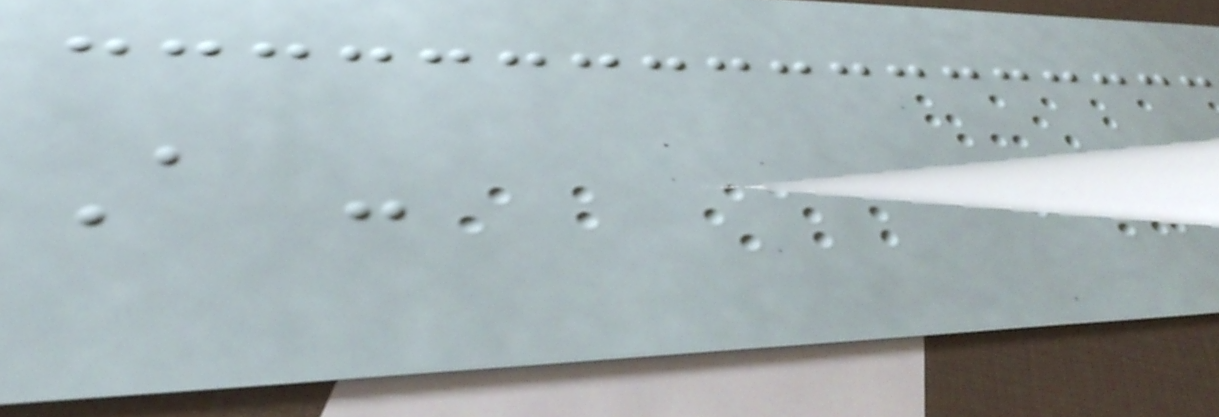A -
